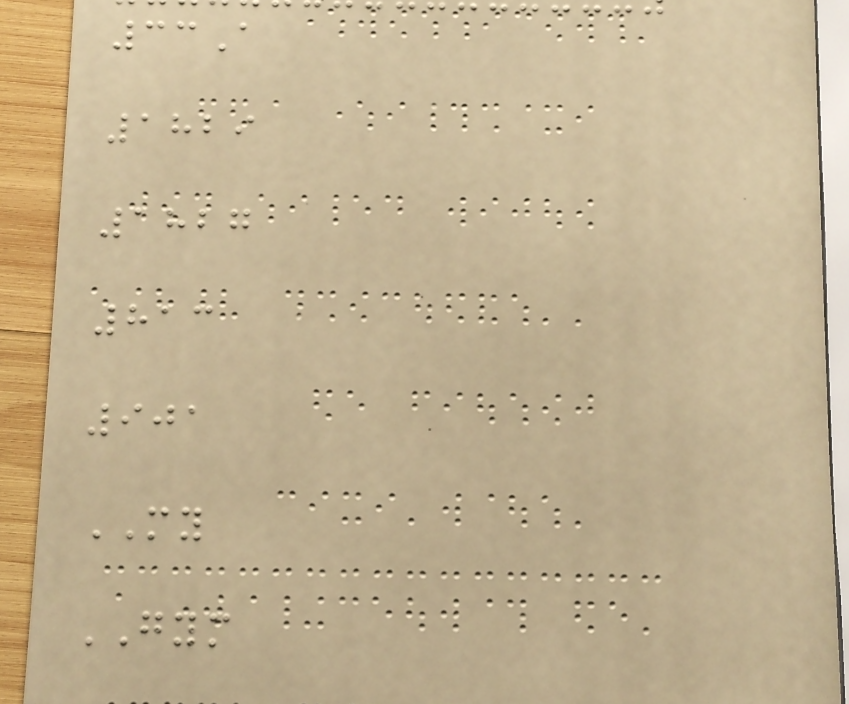33A
1829
1827
813
901
MY
GYM
